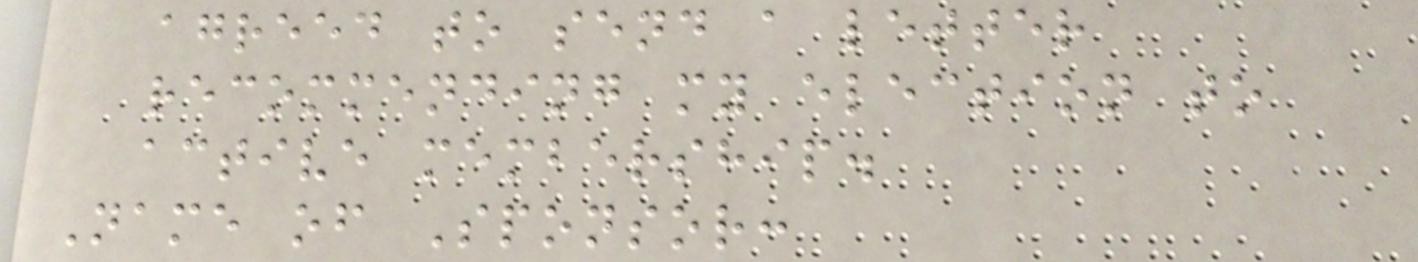agreed to send a letter
recommending my election to
active membership.
Name of Sponsor:
